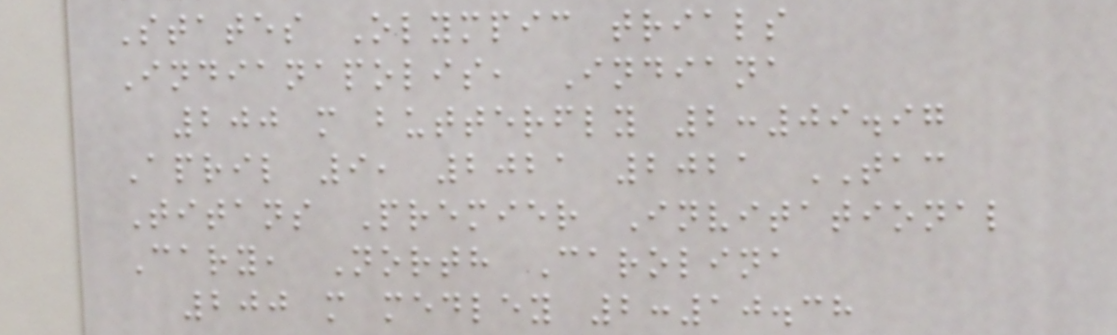States Olympic trials
Indianapolis, Indiana
200 m butterfly 2:09.97
April 9, 2021 2021 TAC
Titans Premier Invitational
Cary, North Carolina
200 m medley 2:10.38
